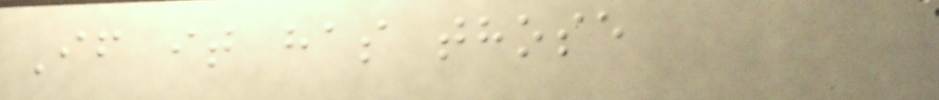If it has those
